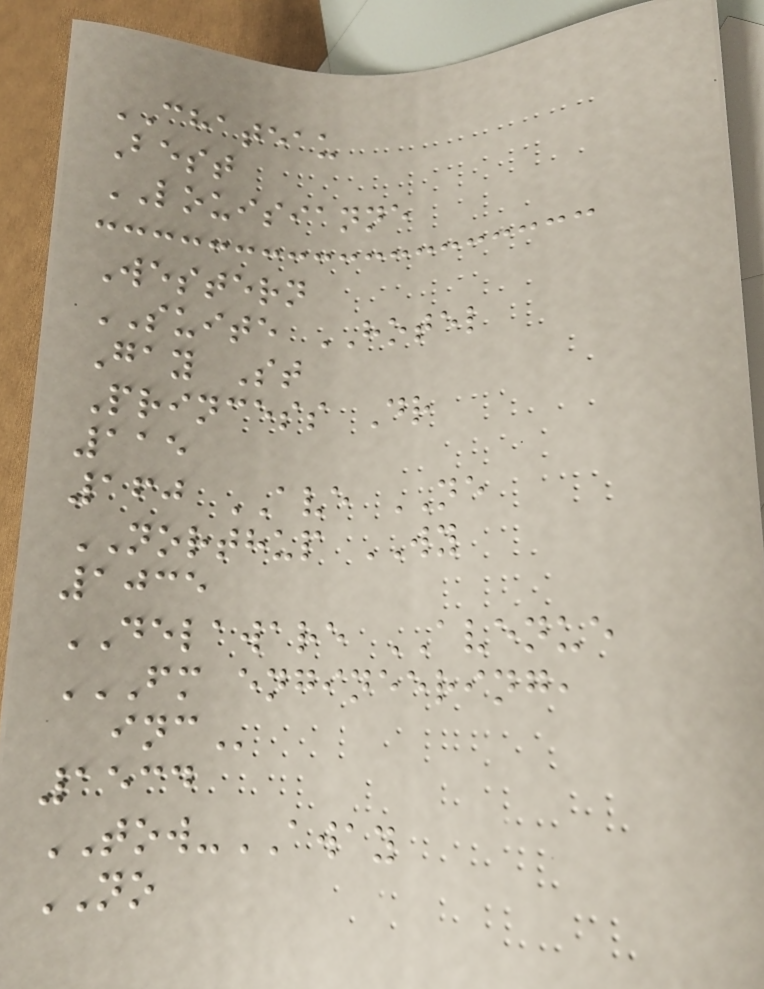CHATEAU
Best
LOUISIANNE
Western
SUITE HOTEL
Gay St
Princess Dr
115
160 AVE NE
NORTHUP WY
1035
DELAWARE AVENUE
FM ENGINEERING,
INC
1534
TOW-AWAY
NO
